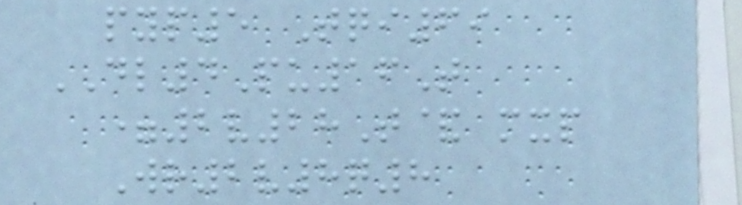pyp5 Tqi69
DL4Pu16T
=2v28T& mxp
Wr2v8q8
